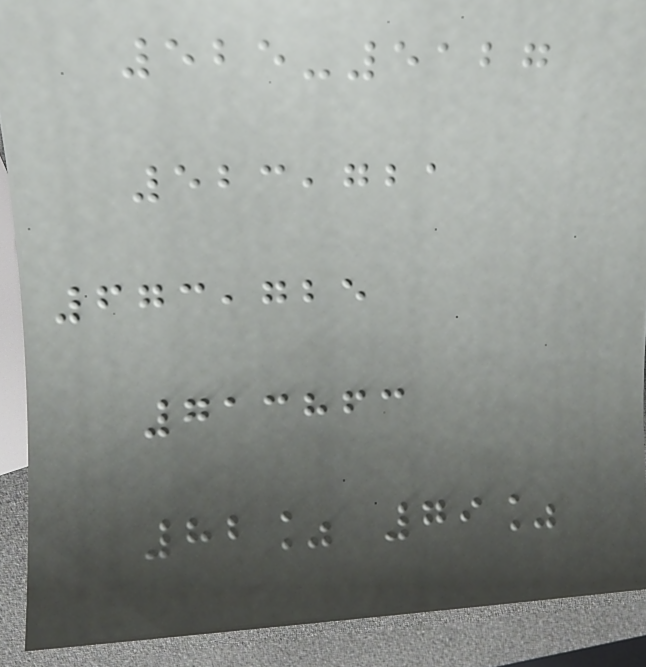525-5127
523,721
673,725
713863
82% 79%
